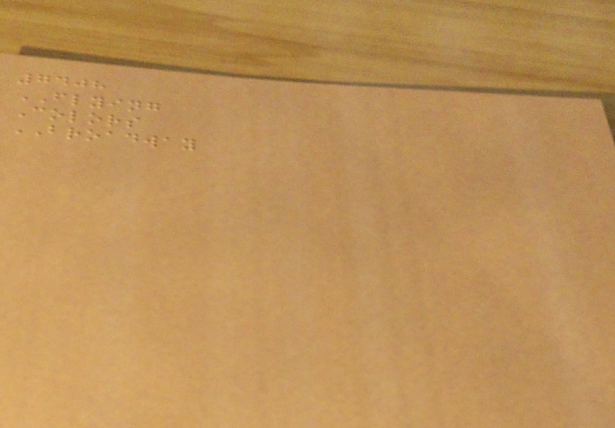7408
FLYING
Colors
BROADWAY
